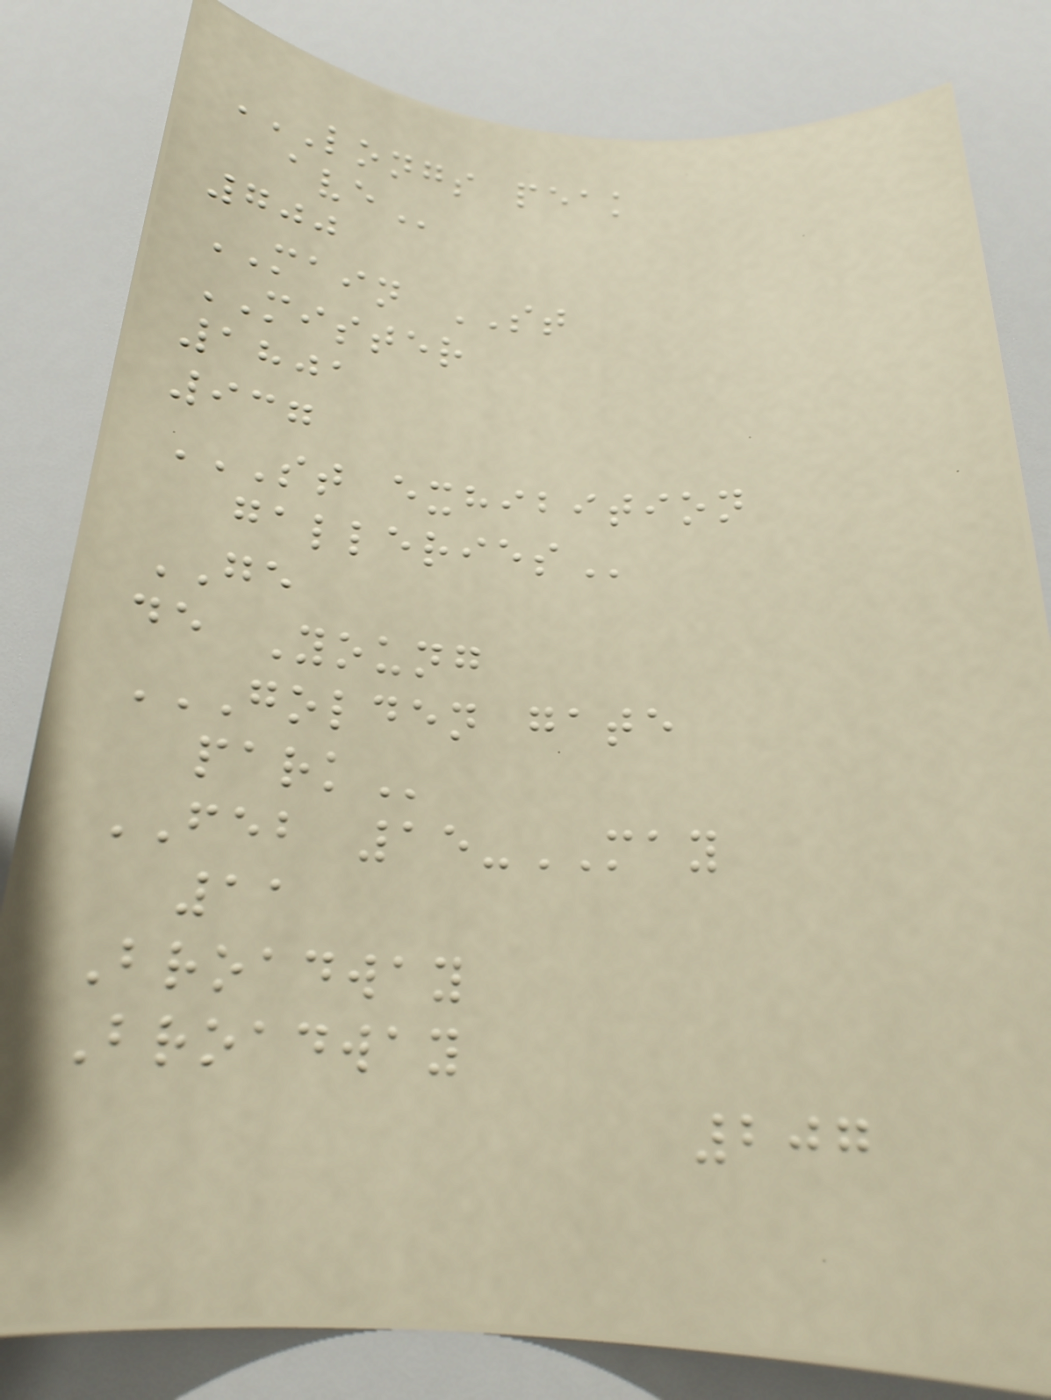LONGS PEAK
AVE
700
MAIN ST
MISTER
1801
937
ST EXHIBITION
GALLERIES
GE
de Young
GOLDEN GATE
PARK
FEB 15-MAY
11
Broadway
Broadway
207
